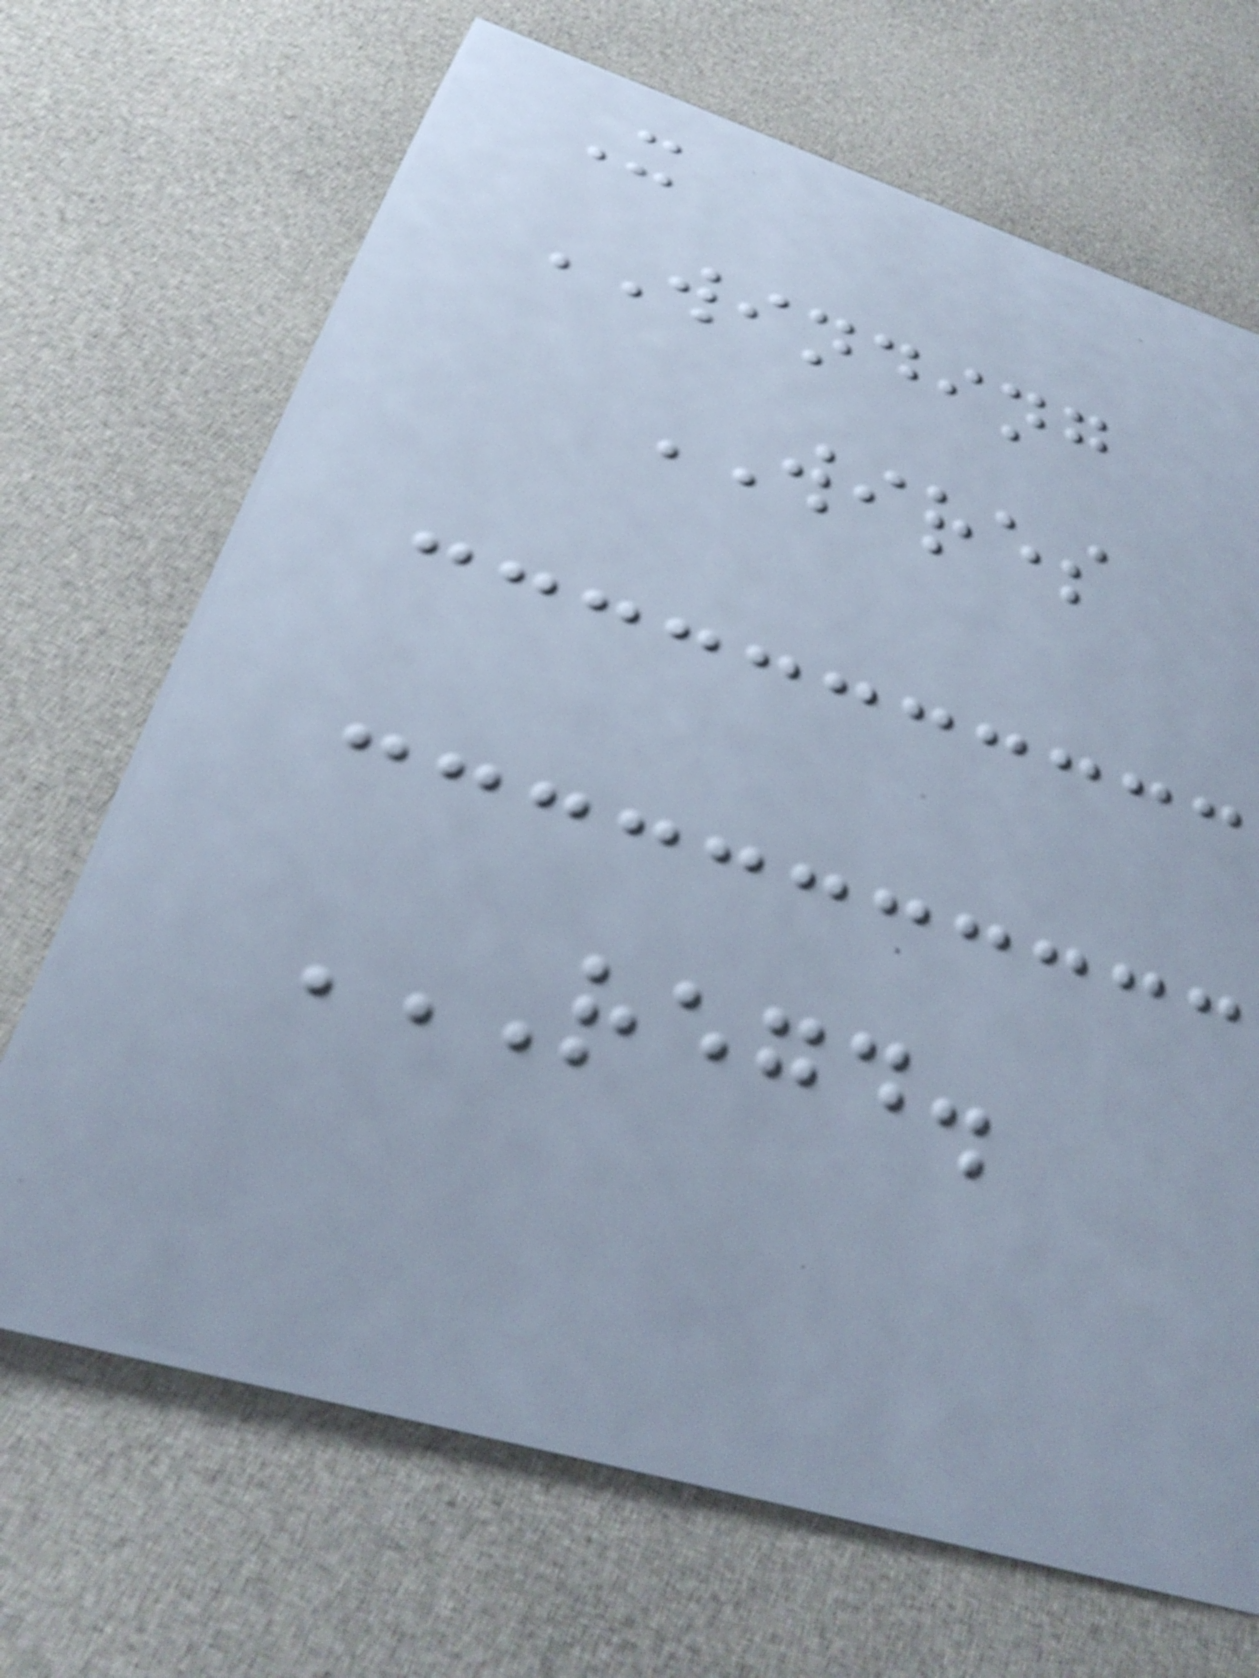X
WINDING
WIRES
REGD.
